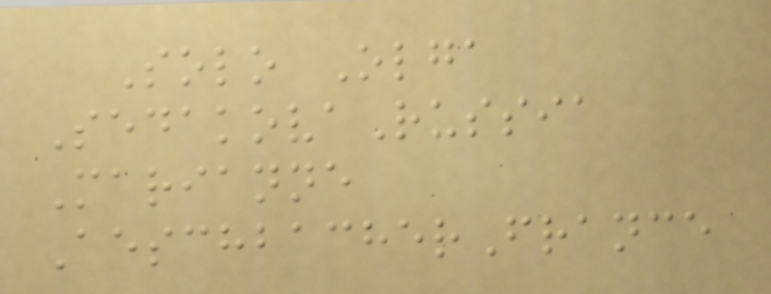Solo Olga
SedakovaRussia
Marianne
AeschbacherFrance
